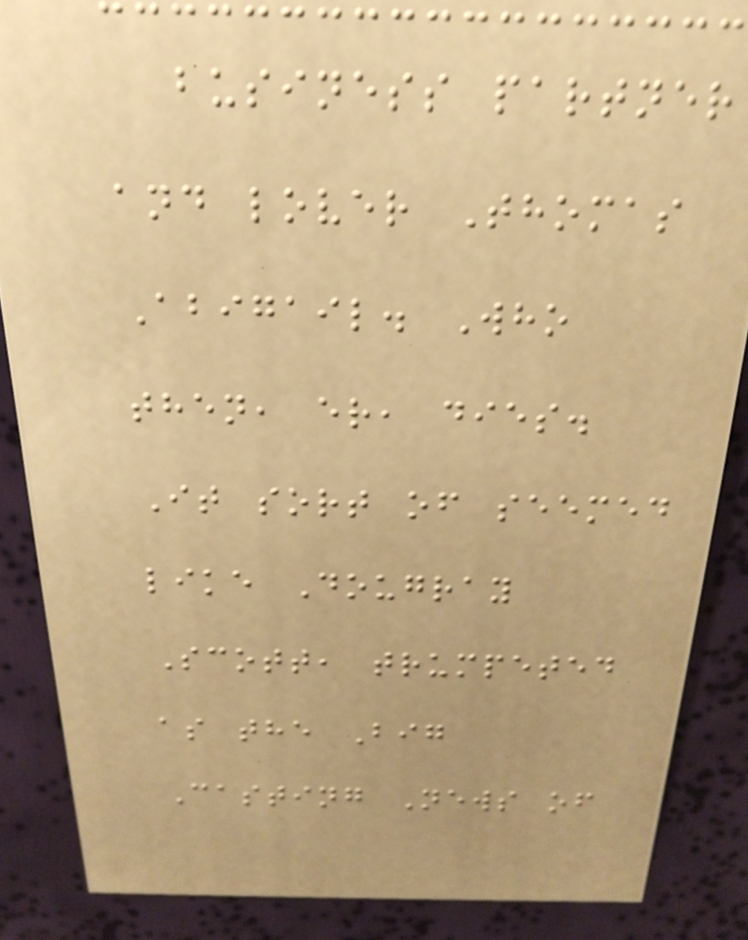business partner
and lover Thomas
Abigail. Who
then, er, dies.
It sort of seemed
like Dougray
Scott, trumpeted
as the Big
Casting News of
